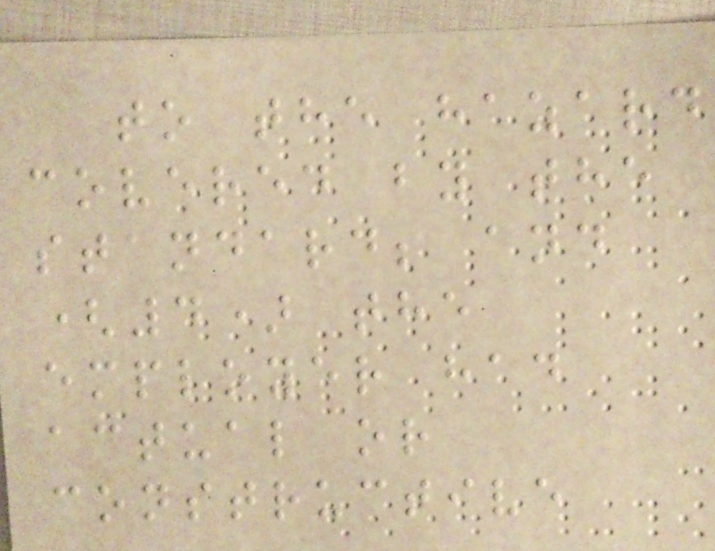to the hazard
covered by the
standard; and
(4) the
employer had
actual or
constructive
